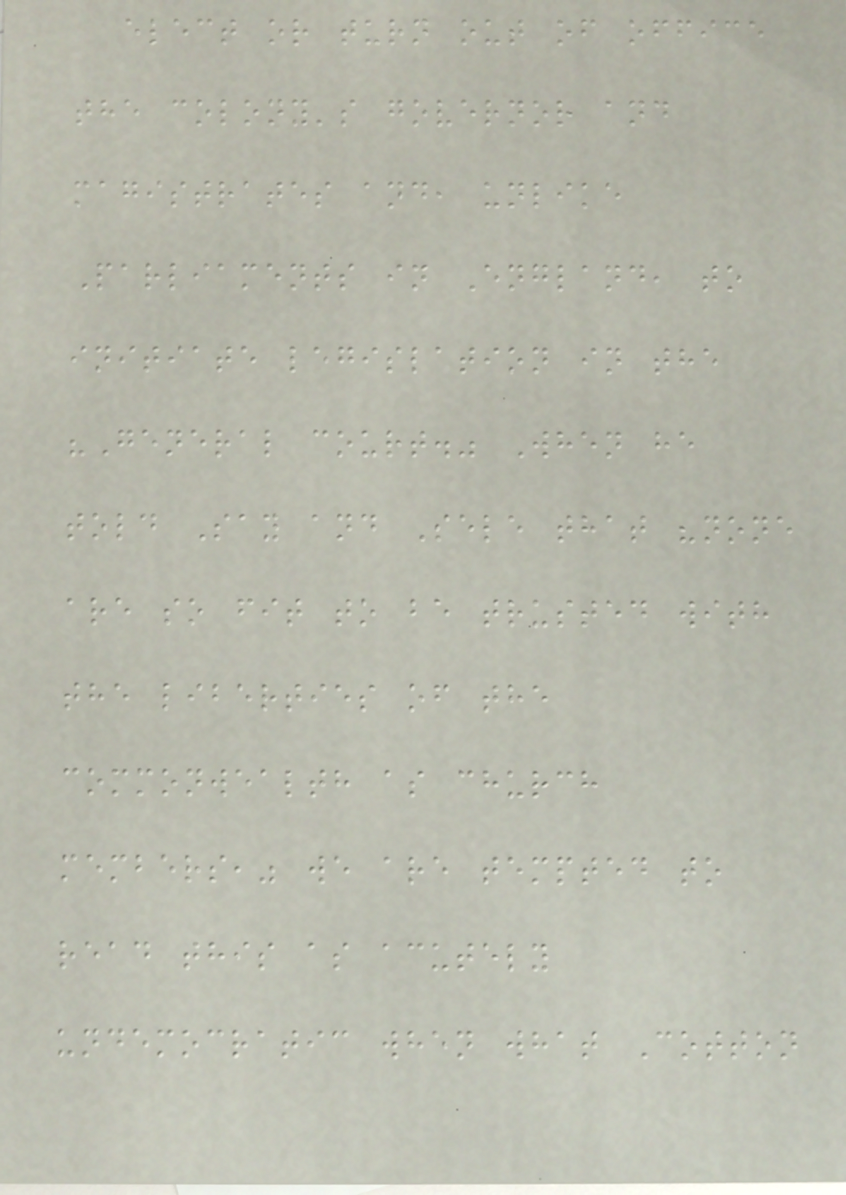elect or turn out of office
the colony's governor and
magistrates and, unlike
Parliaments in England, to
initiate legislation in the
"General court." When he
told Say and Sele that "none
are so fit to be trusted with
the liberties of the
commonwealth as church
members," we are tempted to
read this as acutely
undemocratic when what Cotton
